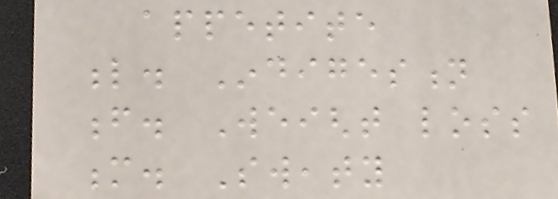appetite
l. Indigestion
f. Weight loss
m. Sweaty
